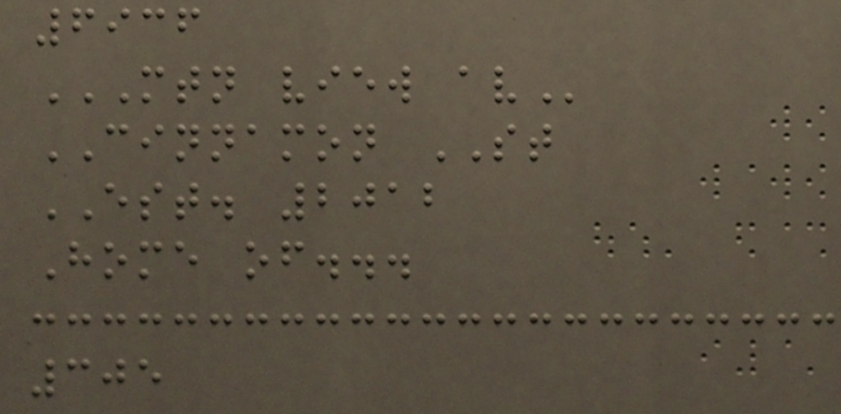6936
MTN VIEW AV
CINNAMON ST
EST. 2012
Home of...
305
